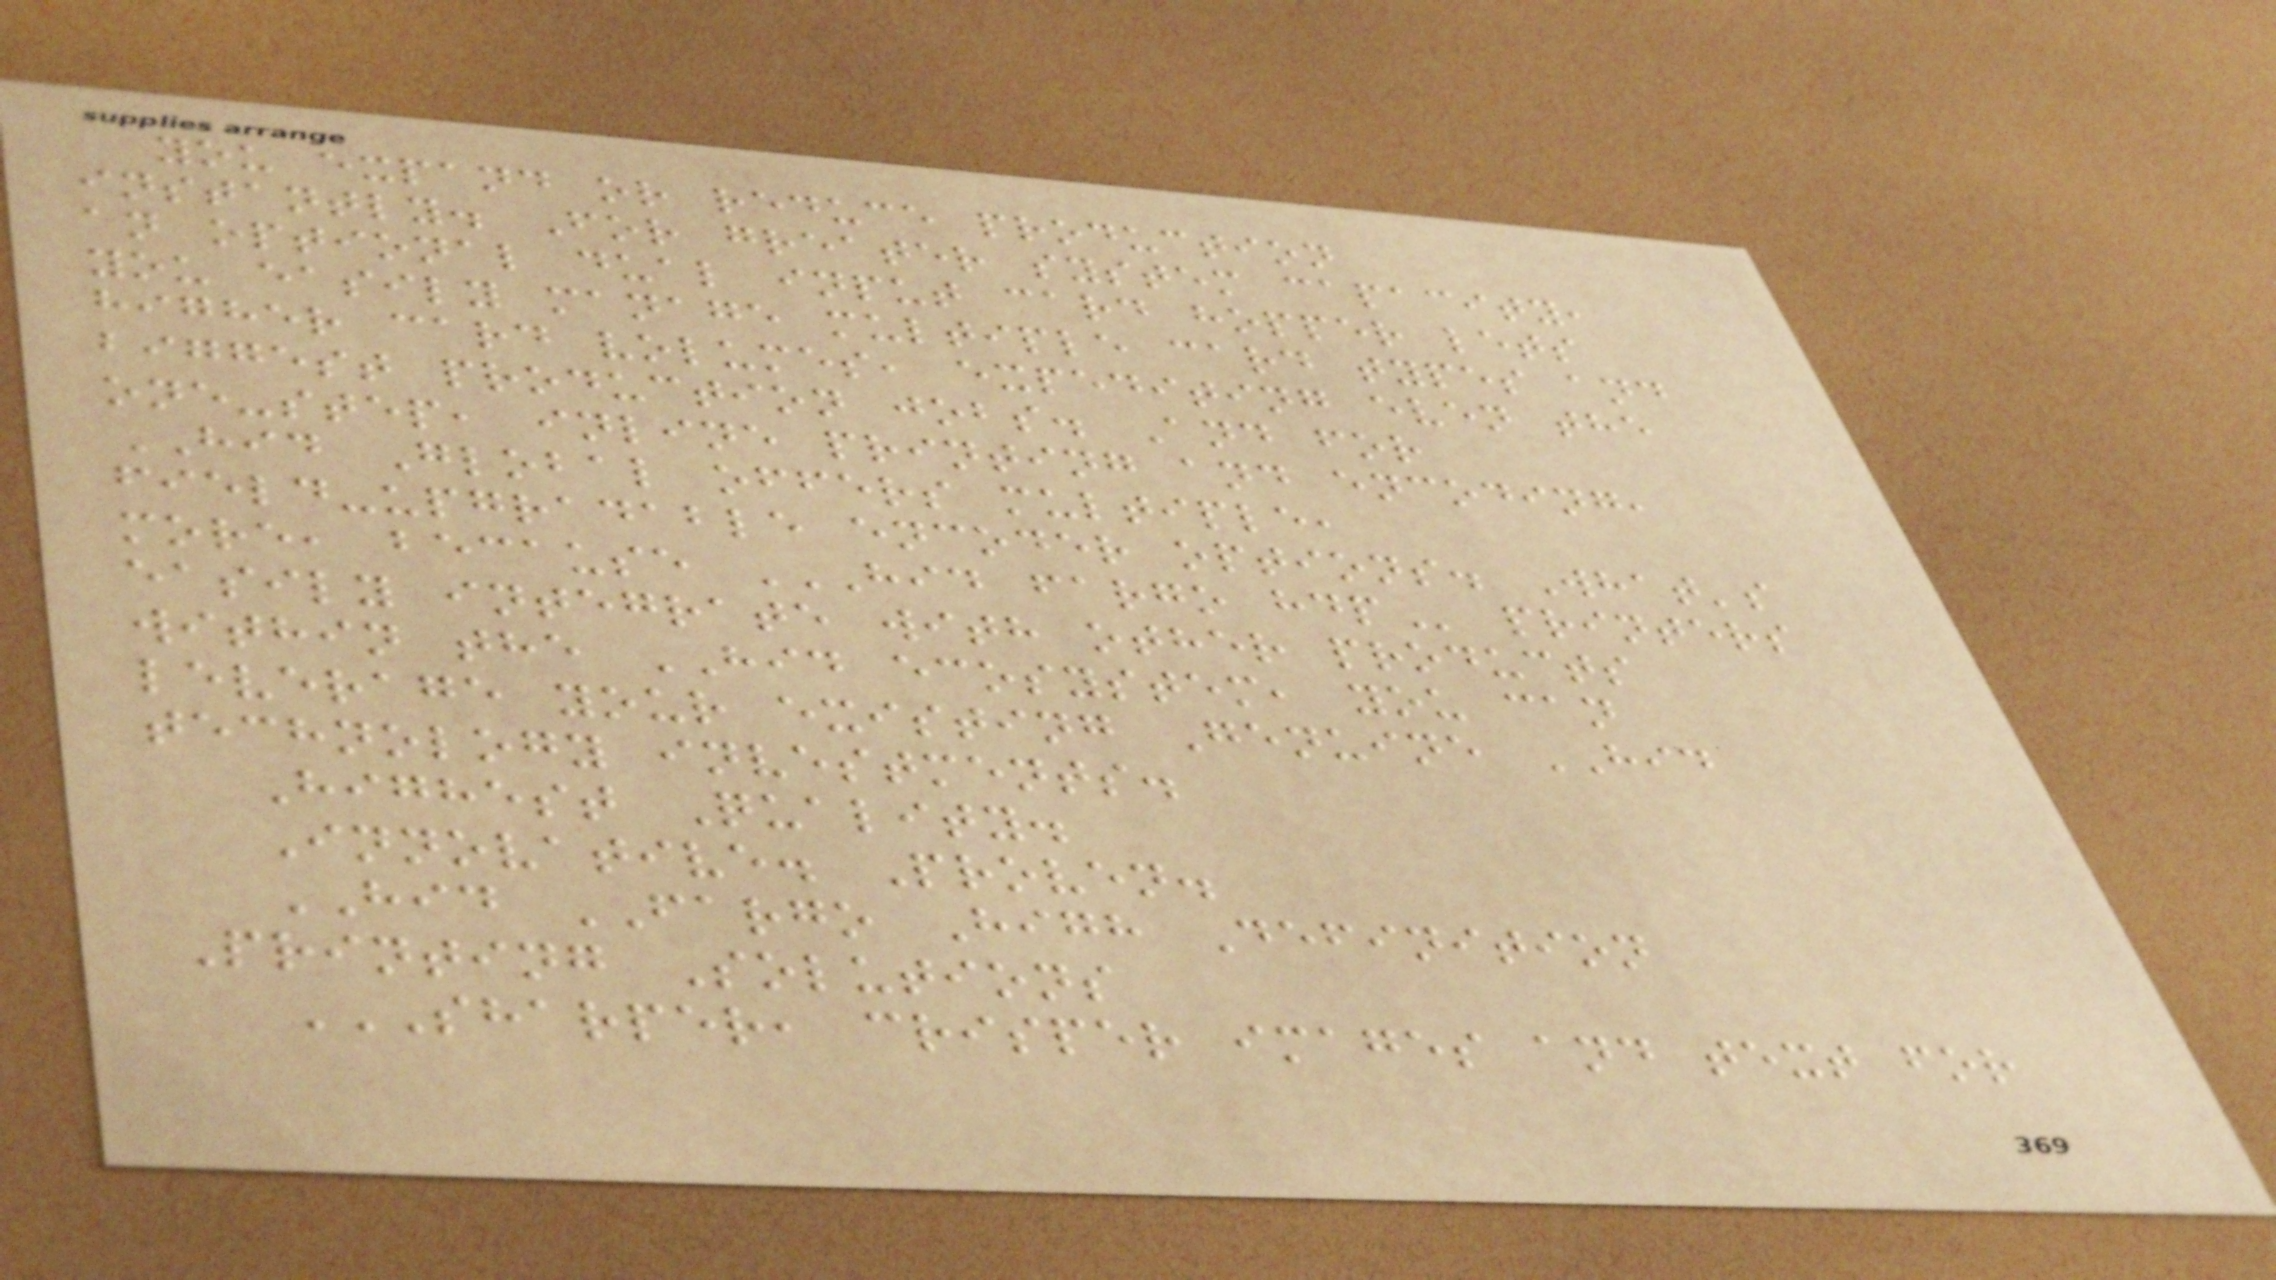you expand or reduce production
instantly. For greater system capacity,
an optional dual input card hopper lets
you easily manage multiple card types and
higher card volumes, expediting even the
biggest production jobs. And for
one-step, inline printing and encoding,
HID Global offers multiple,
field-upgradable encoder options. What's
more, because HID FARGO HDP printers
easily integrate with other products
within the HID ecosystem, you can
leverage your existing Genuine HID
technology investments.
Highest Quality.
Innovative. Proven.
HID FARGO High Definition
Printing Solutions
SHARPER, CRISPER IMAGES AND TEXT FOR
